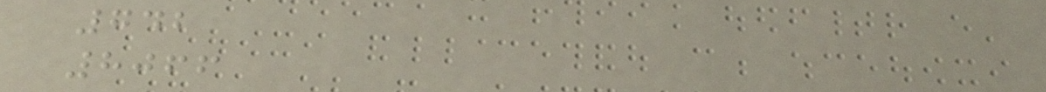742
8066
